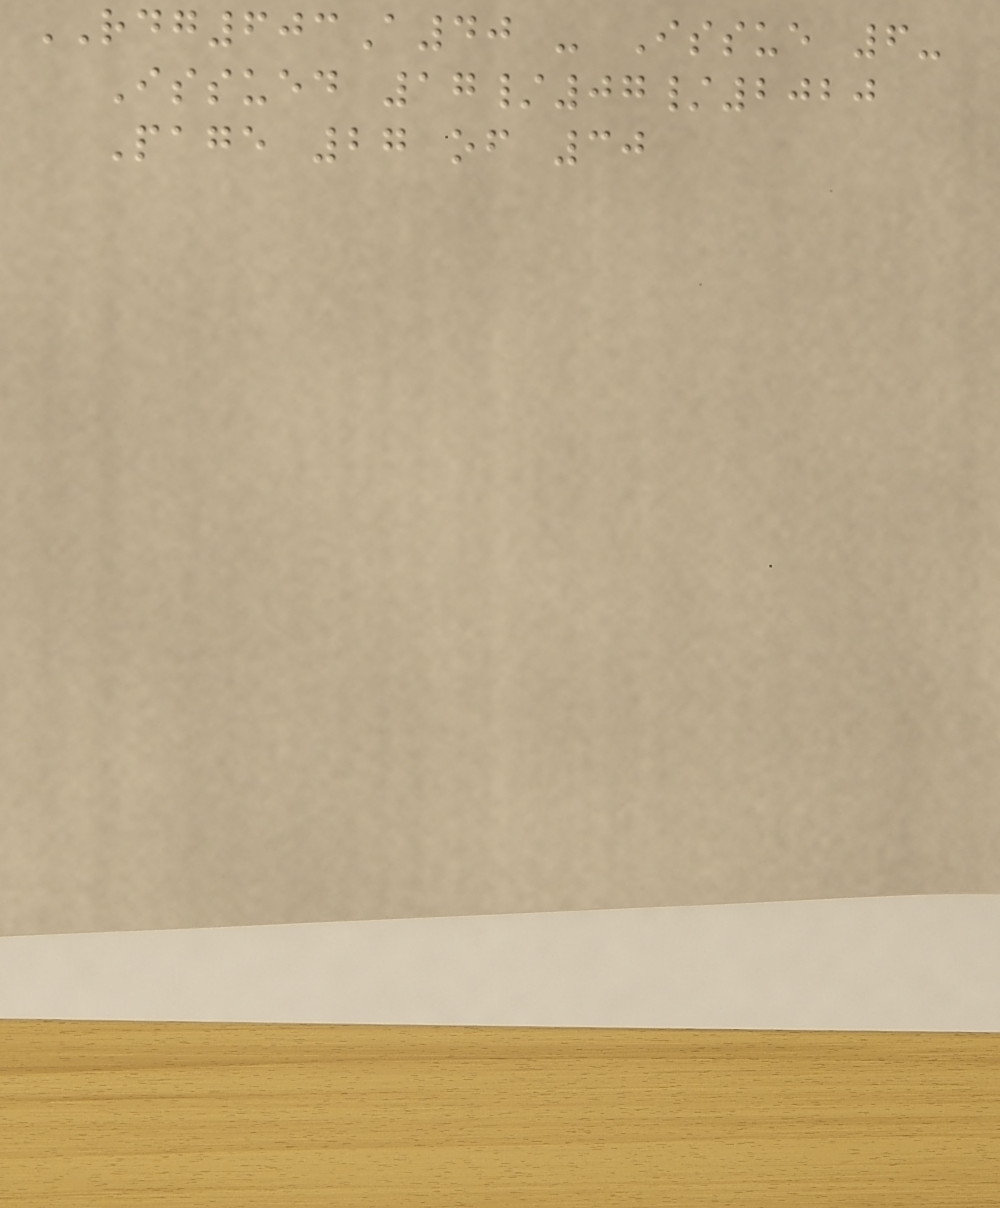RDG603A40 - Issue 6-
Issued 17/07/2020
Page 27 of 30
